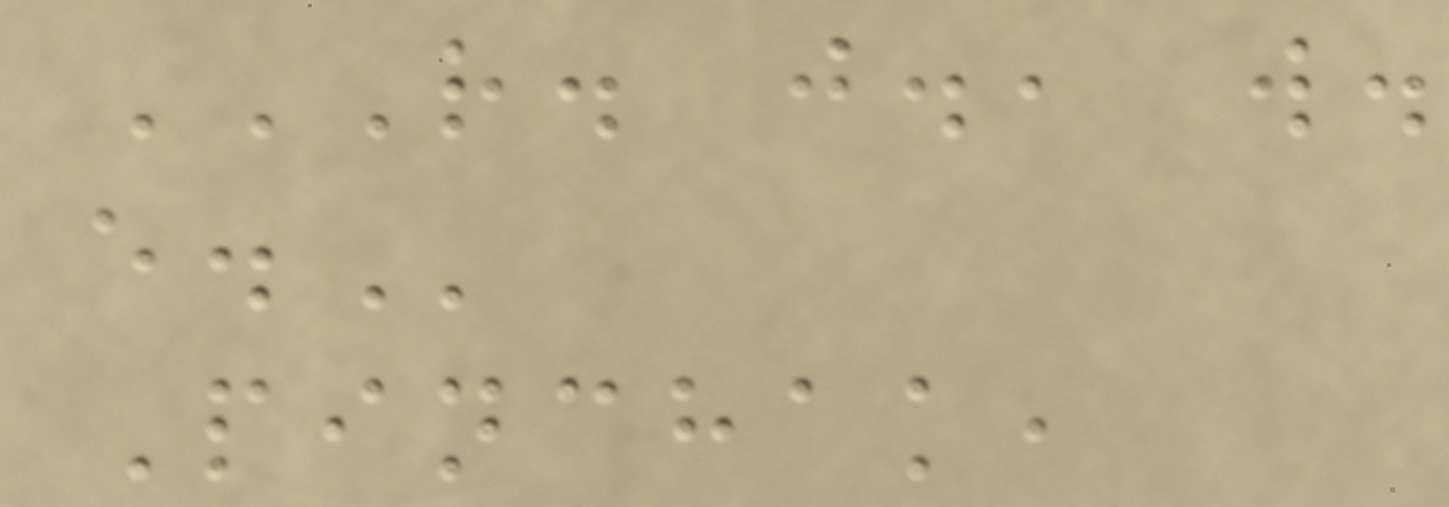R. J., W.
E.
Pinchak,
